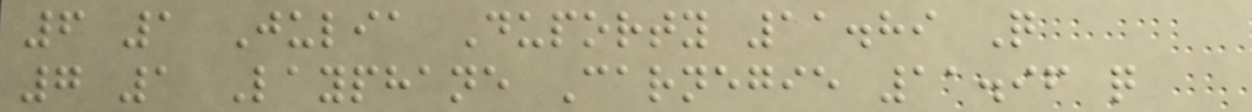6 1 Julia Duporty 11.89 Q
7 1 Layphane Carnegie 11.96 q
